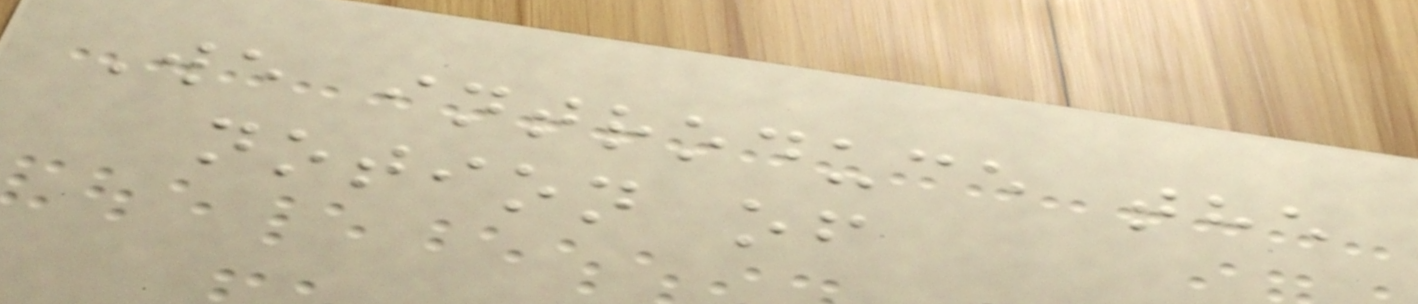We introduce the
notion of
